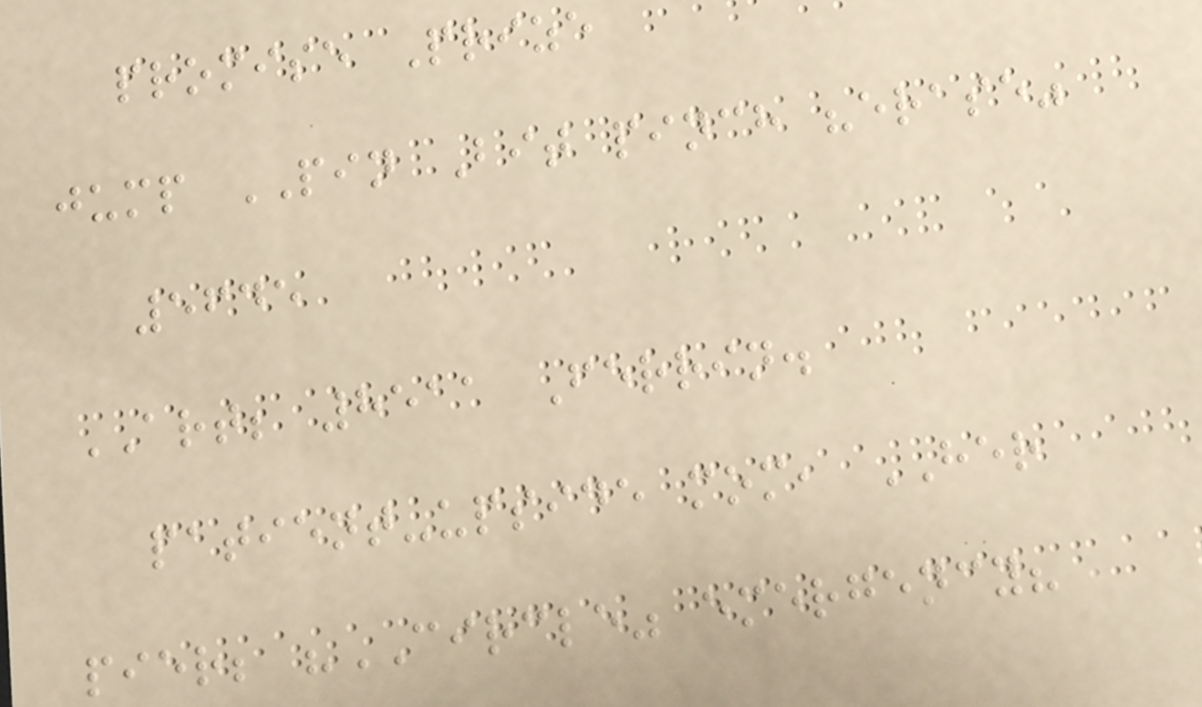promise Prize
jump PIN Bit pinch "erase"
5645
ART; 8511 Ferrin.
patient-upside mom, HER
pier; "CIRCLE" emergency?
